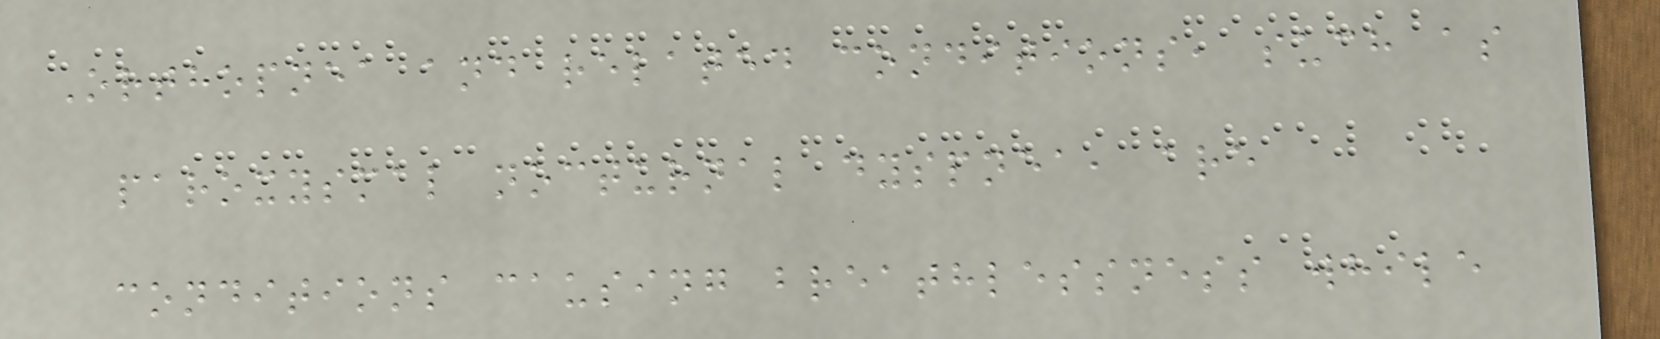Orthopnea and related conditions, such as
paroxysmal nocturnal dyspnea, are
conditions causing breathlessness while
